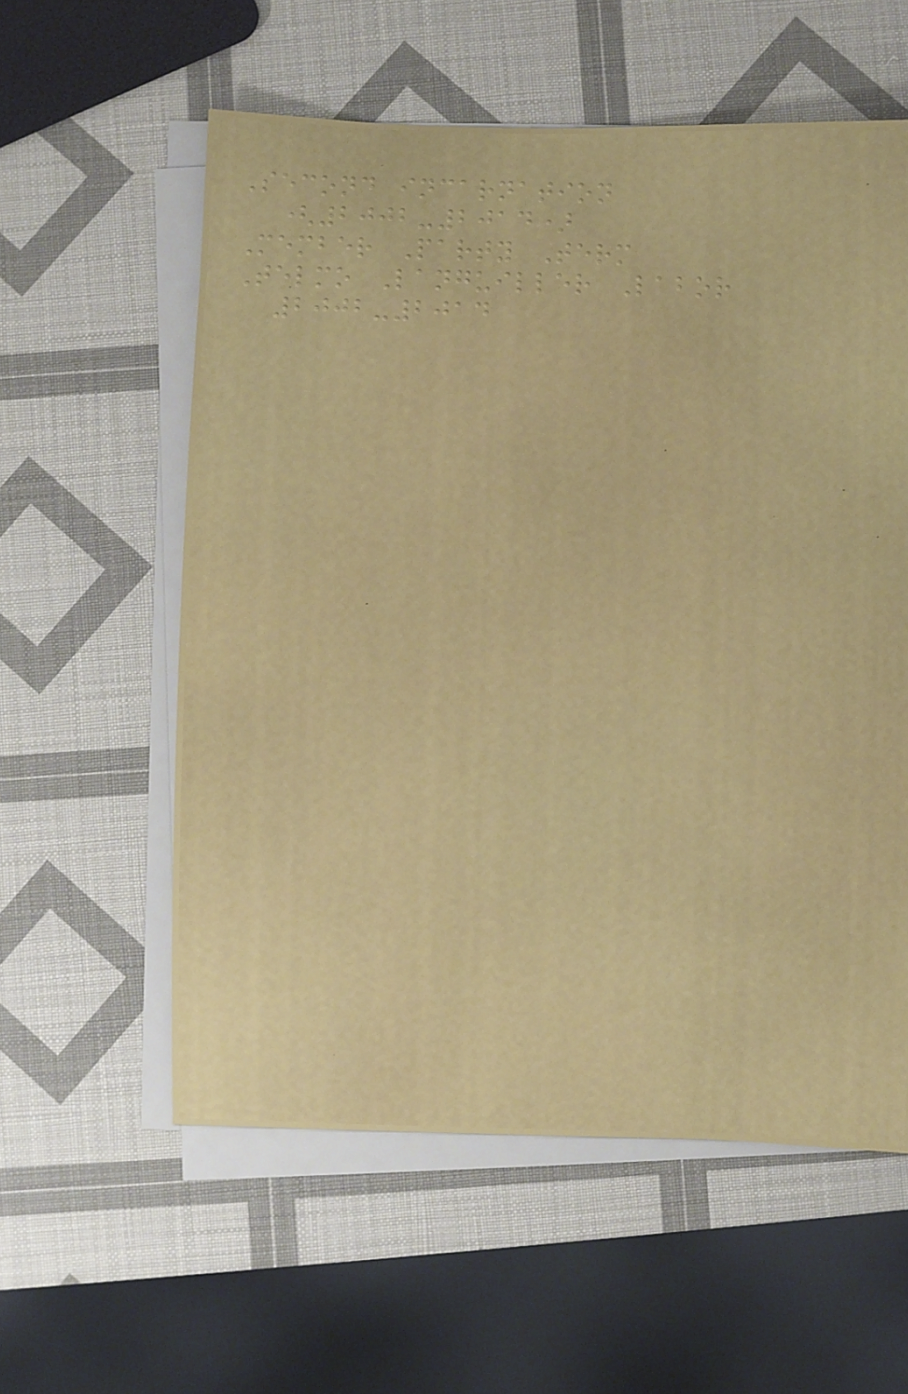Second incarnation
(2002-2014)
Member Party Term
Telmo Languiller Labor
2002-2014
